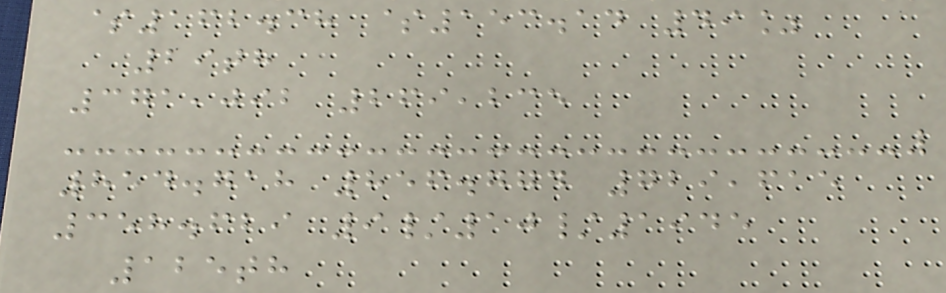$162.38 $153.14 49%
29th
371,092 269,235
854.718 856.774 729,615
358.629 9/10/1945
125th
